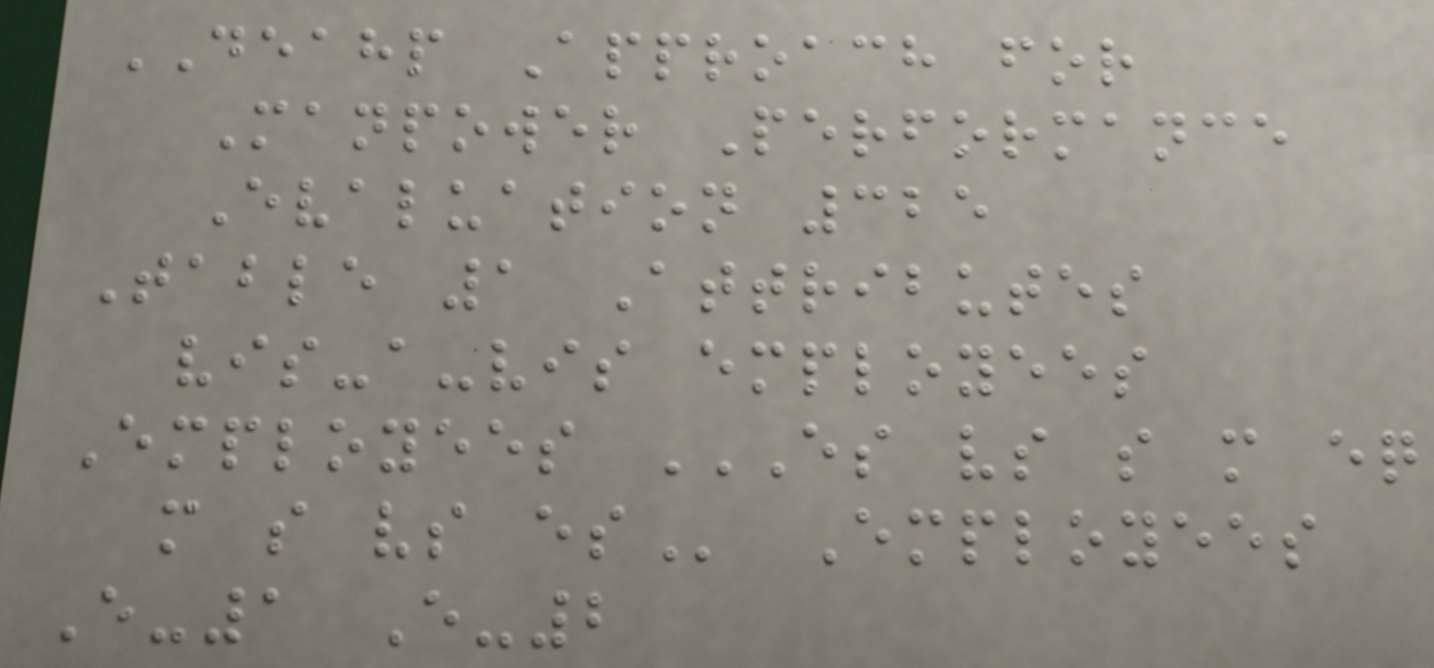DEAHP Approach for
Manpower Performance
Evaluation 325
Table 1 Attributes
vis-a-vis employees
Employees ES VS S M EQ
M S VS ES Employees
E-1 E-2
